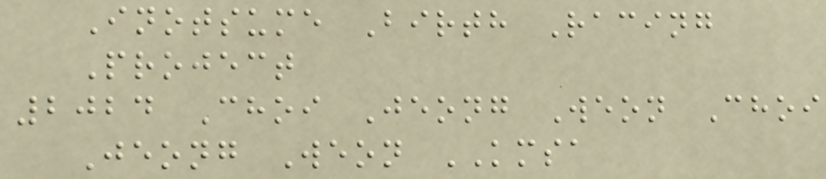Inotsume Birth Racing
Project
2024 Choi Jeong Weon Choi
Jeong Weon KMSA
